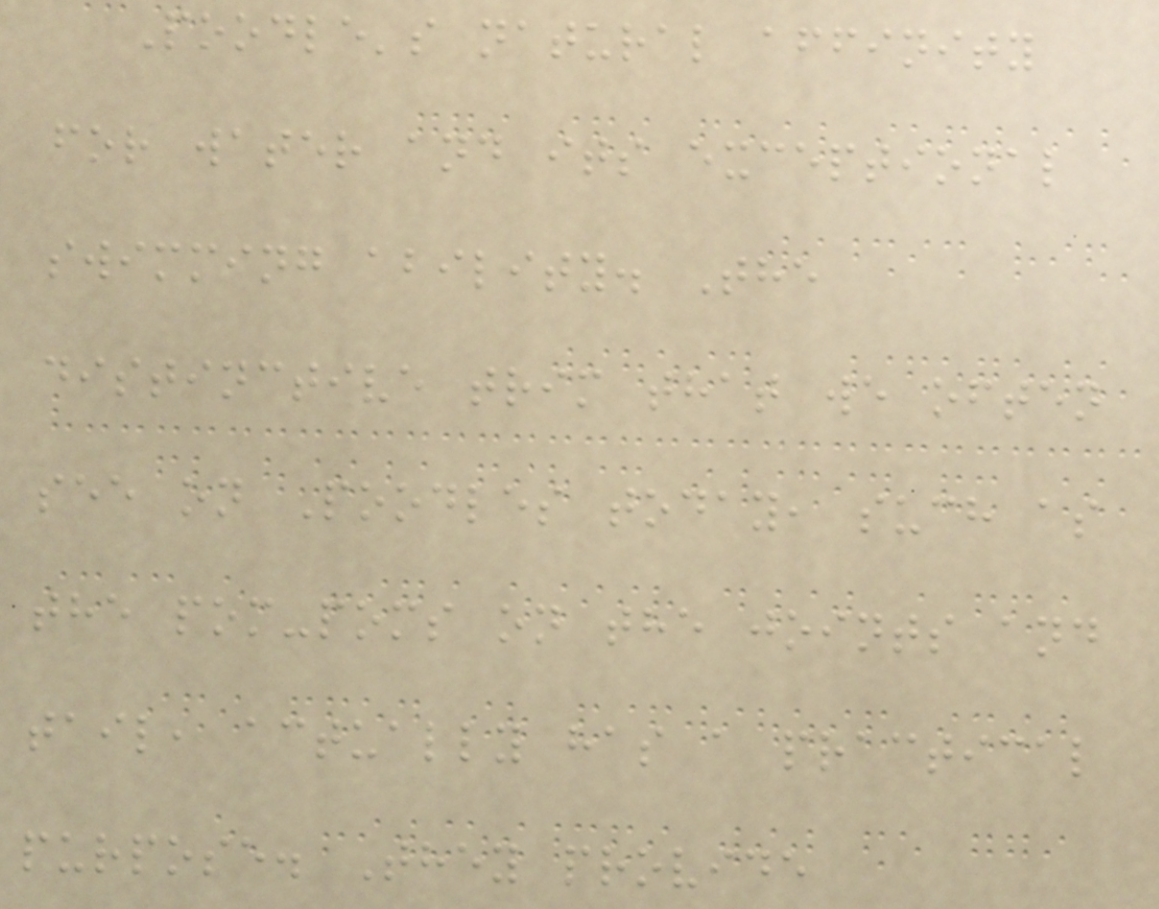Poodle's natural affinity
for water and its exceptional
swimming ability. The
distinctive trim that we often
see on Poodles today, such as
the pom-poms on the joints and
tail, actually has a practical
purpose. They provide
